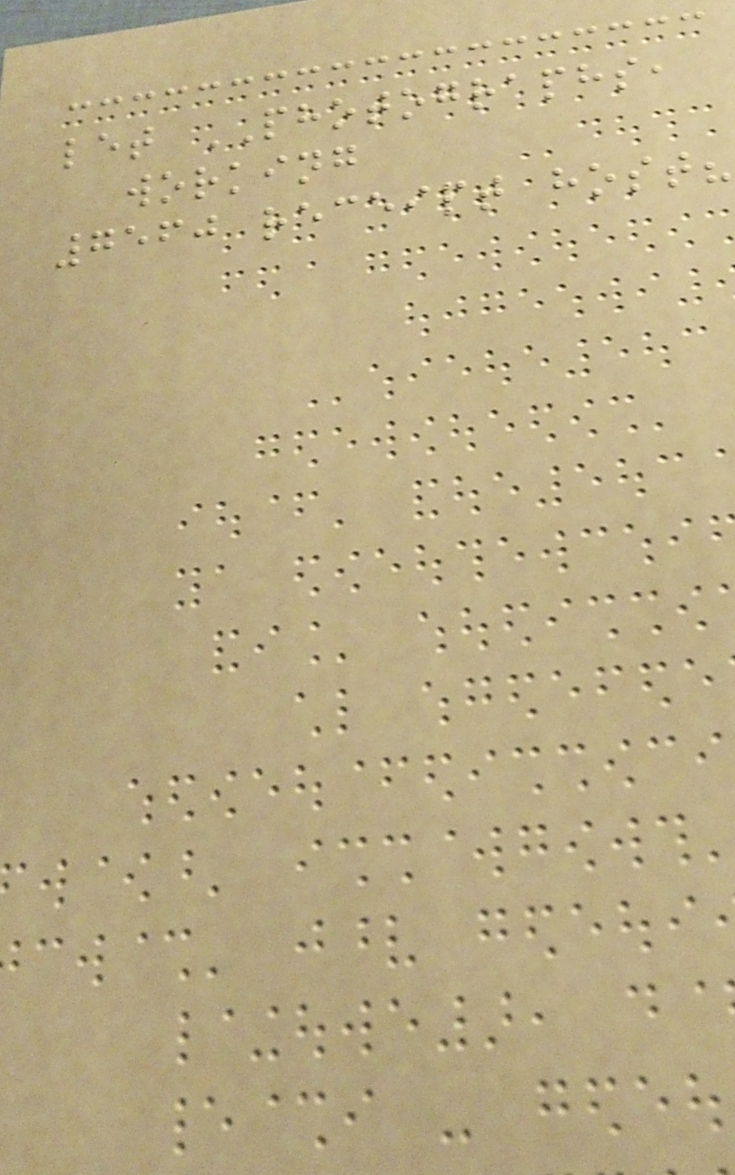let PHOTOGRAPHS,
working
7560 receipt host?
